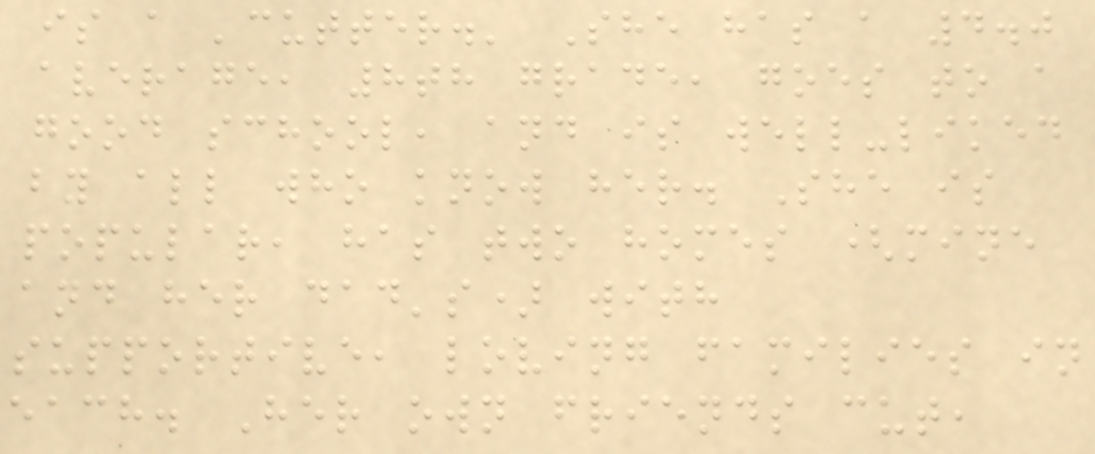is a 'cutter.' She has a 4.0
average, 8th grade, goes to a
good school, and is well-liked
by all who know her. She is
popular, has two homes (mine
and her dad's) with
supportive, loving families in
each. Her own friends cut,
